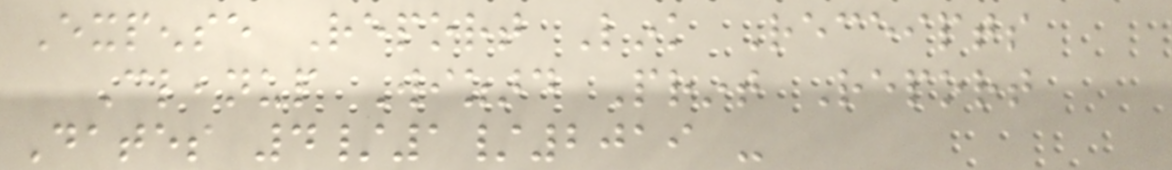Expense Report Link Receipts
Cleanup Wizard Print Report
Dates 4/1/2019 -
